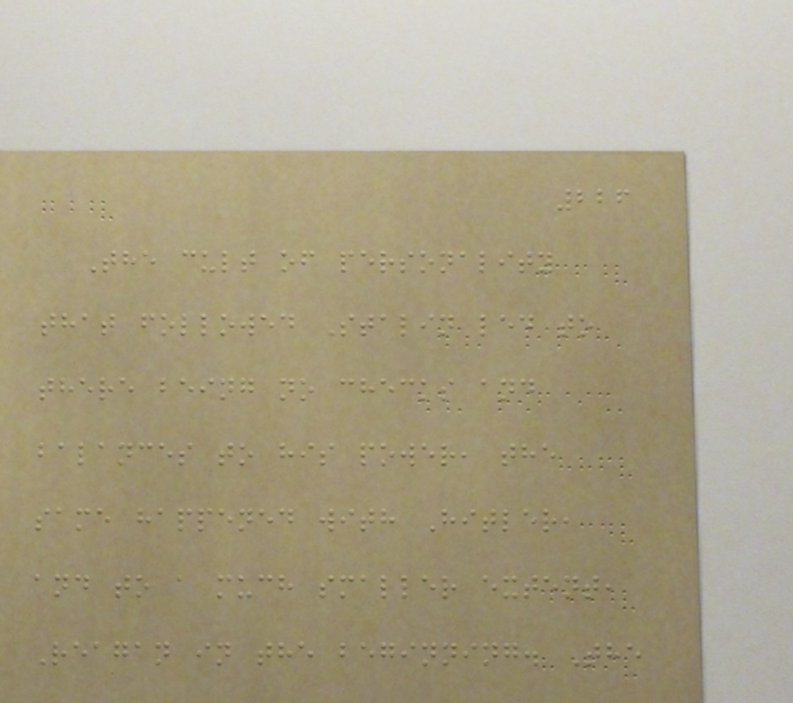226
The cult of personality
that followed Stalin led to
there being no checks and
balances to his power, the
same happened with Hitler,
and to a much smaller extent,
Reagan in the beginning. The
